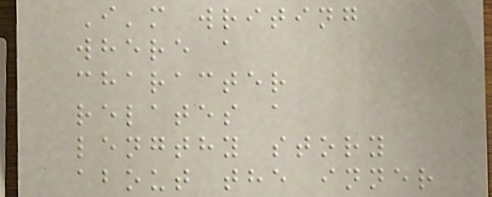I'm writing
where a
character
relates a
lengthy story
about the inner
